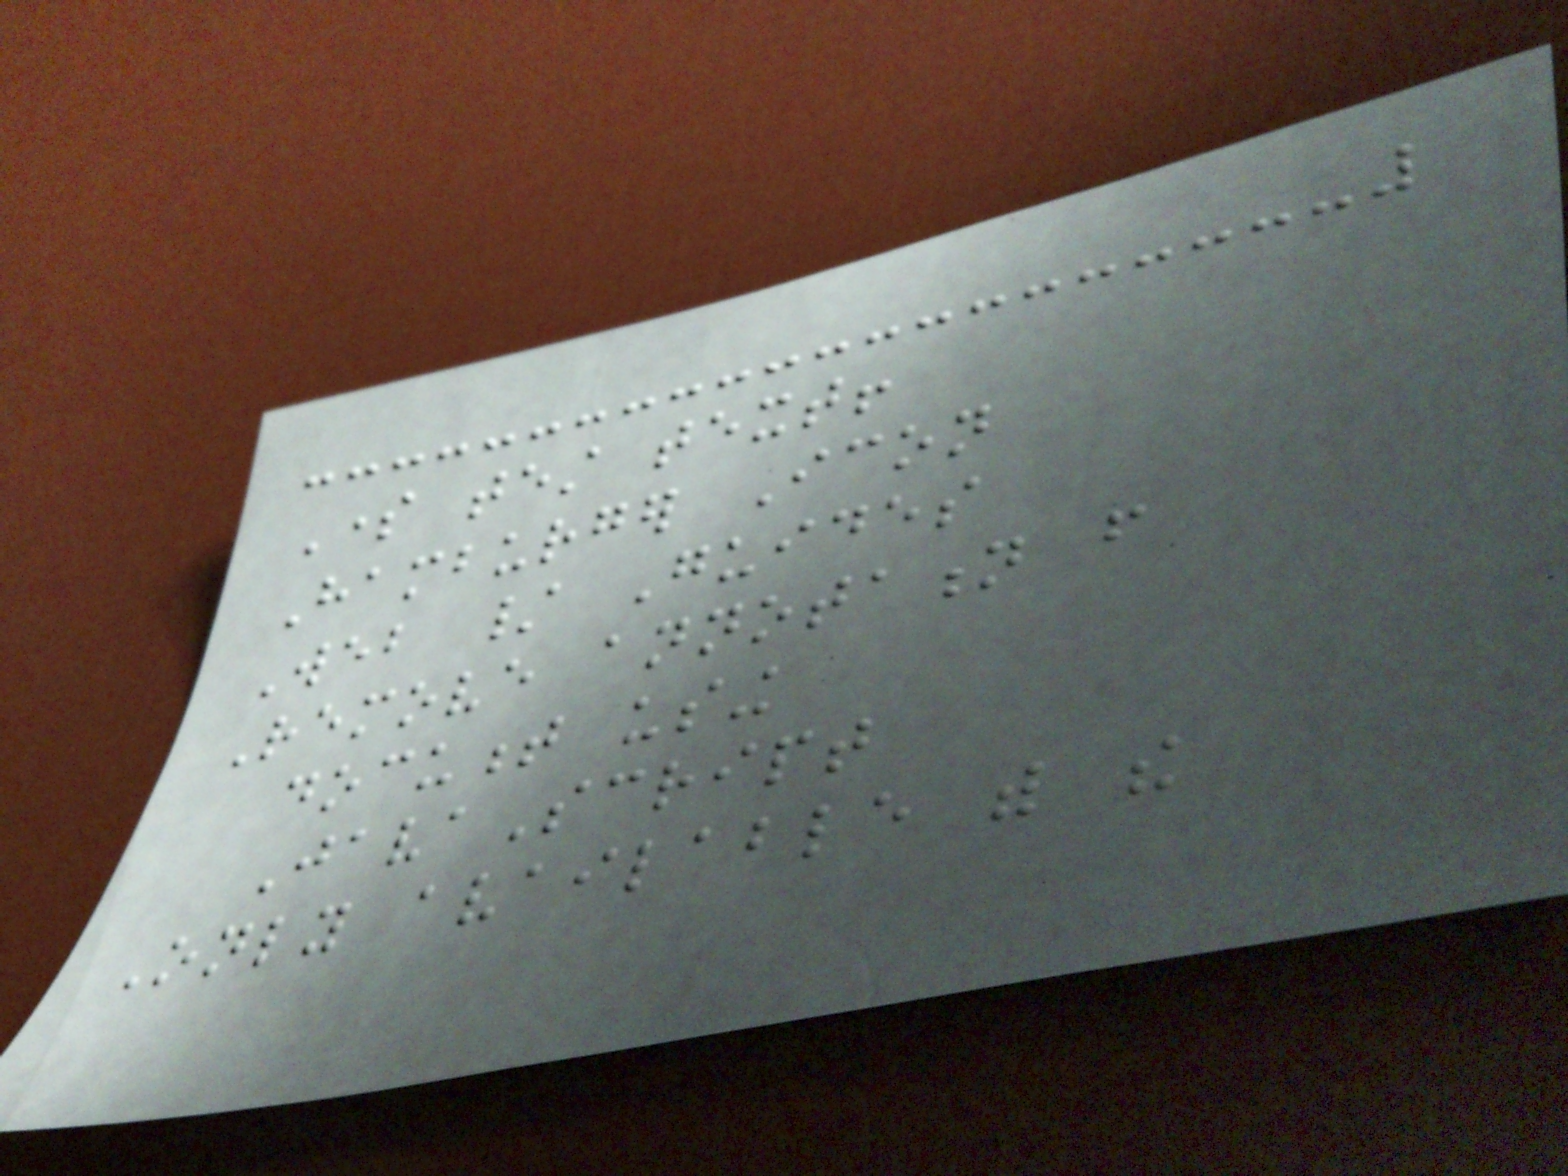Some test text!
Hamburger Icon
Web / Guides
Remove annotation from
document using
JavaScript
Only available with the
